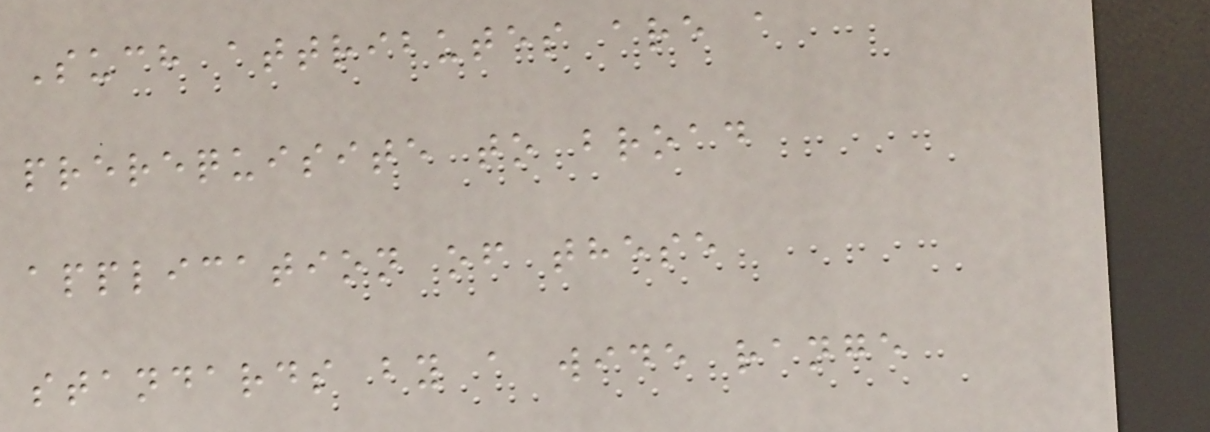Such attributes are a
prerequisite to broad
application of these
standards by a wide range
